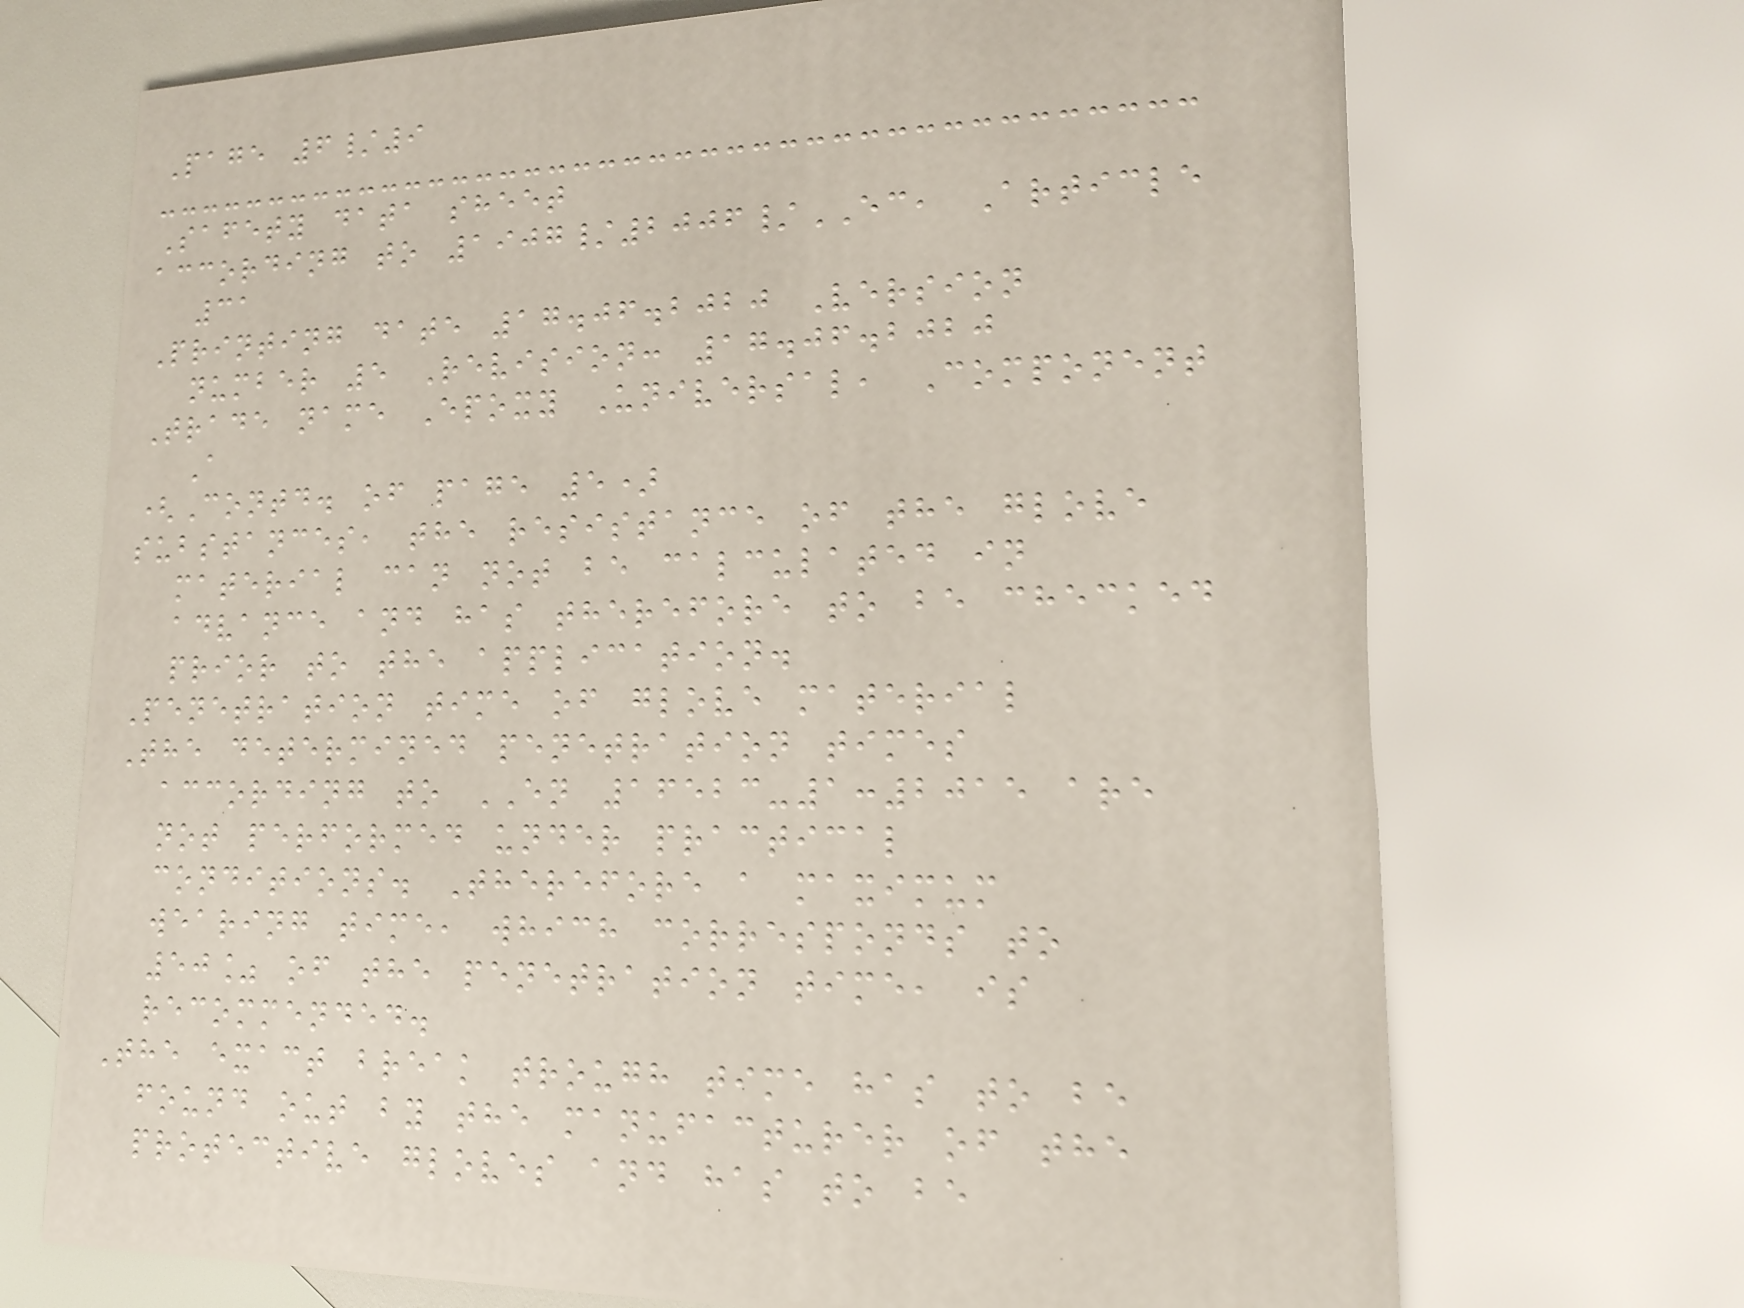Page 6/9
Safety data sheet
according to 1907/2006/EC, Article
31
Printing date 17.06.2020 Version
number 5 Revision: 17.06.2020
Trade name Epoxy Universal, Component
A
(Contd. of page 5)
substances, the resistance of the glove
material can not be calculated in
advance and has therefore to be checked
prior to the application.
Penetration time of glove material
The determined penetration times
according to EN 16523-1:2015 are
not performed under practical
conditions. Therefore a maximum
wearing time, which corresponds to
50% of the penetration time, is
recommended.
The exact break trough time has to be
found out by the manufacturer of the
protective gloves and has to be
